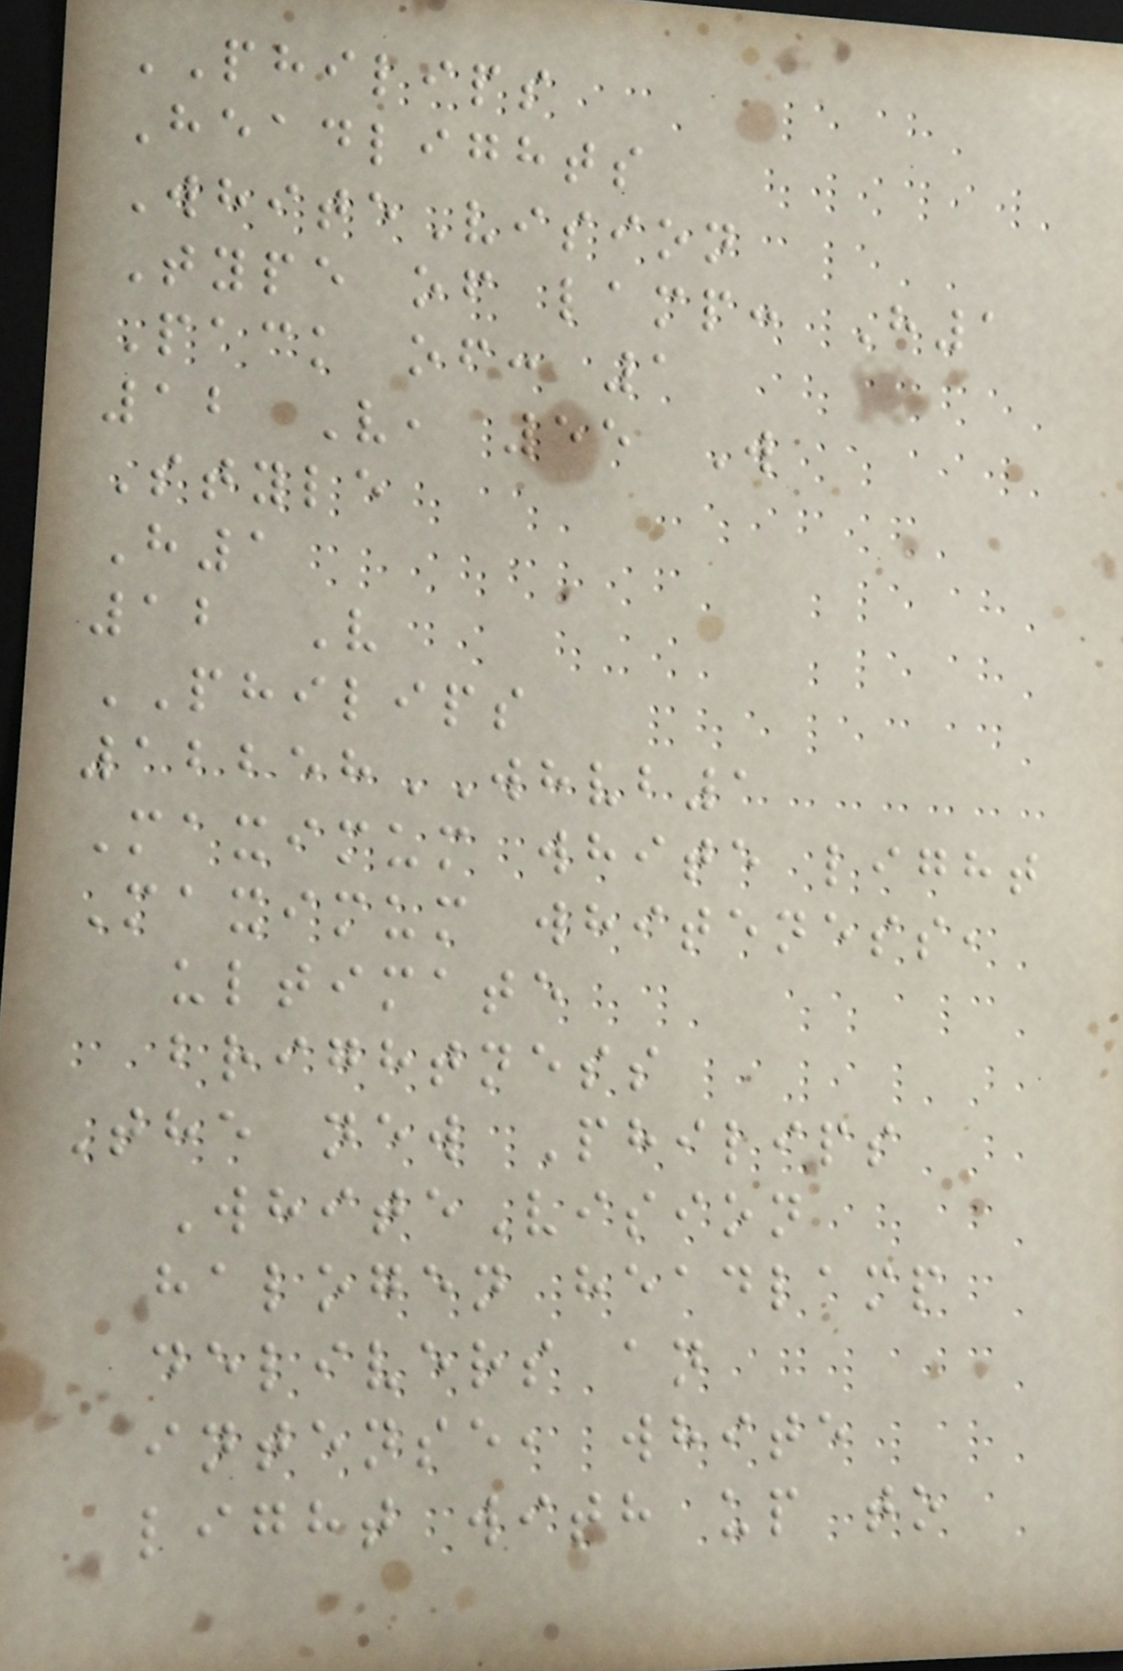PHILIPS
Headlights
WhiteVision
Type of lamp: H1
Pack of: 1
12 V, 55 W
Style
H1
12 V
PHILIPS
12258WHVB1
Maximum white light
Maximum whiteness,
ultimate
brightness
The new Philips
WhiteVision
halogen headlamp
delivers an
intense, white
light with up to
